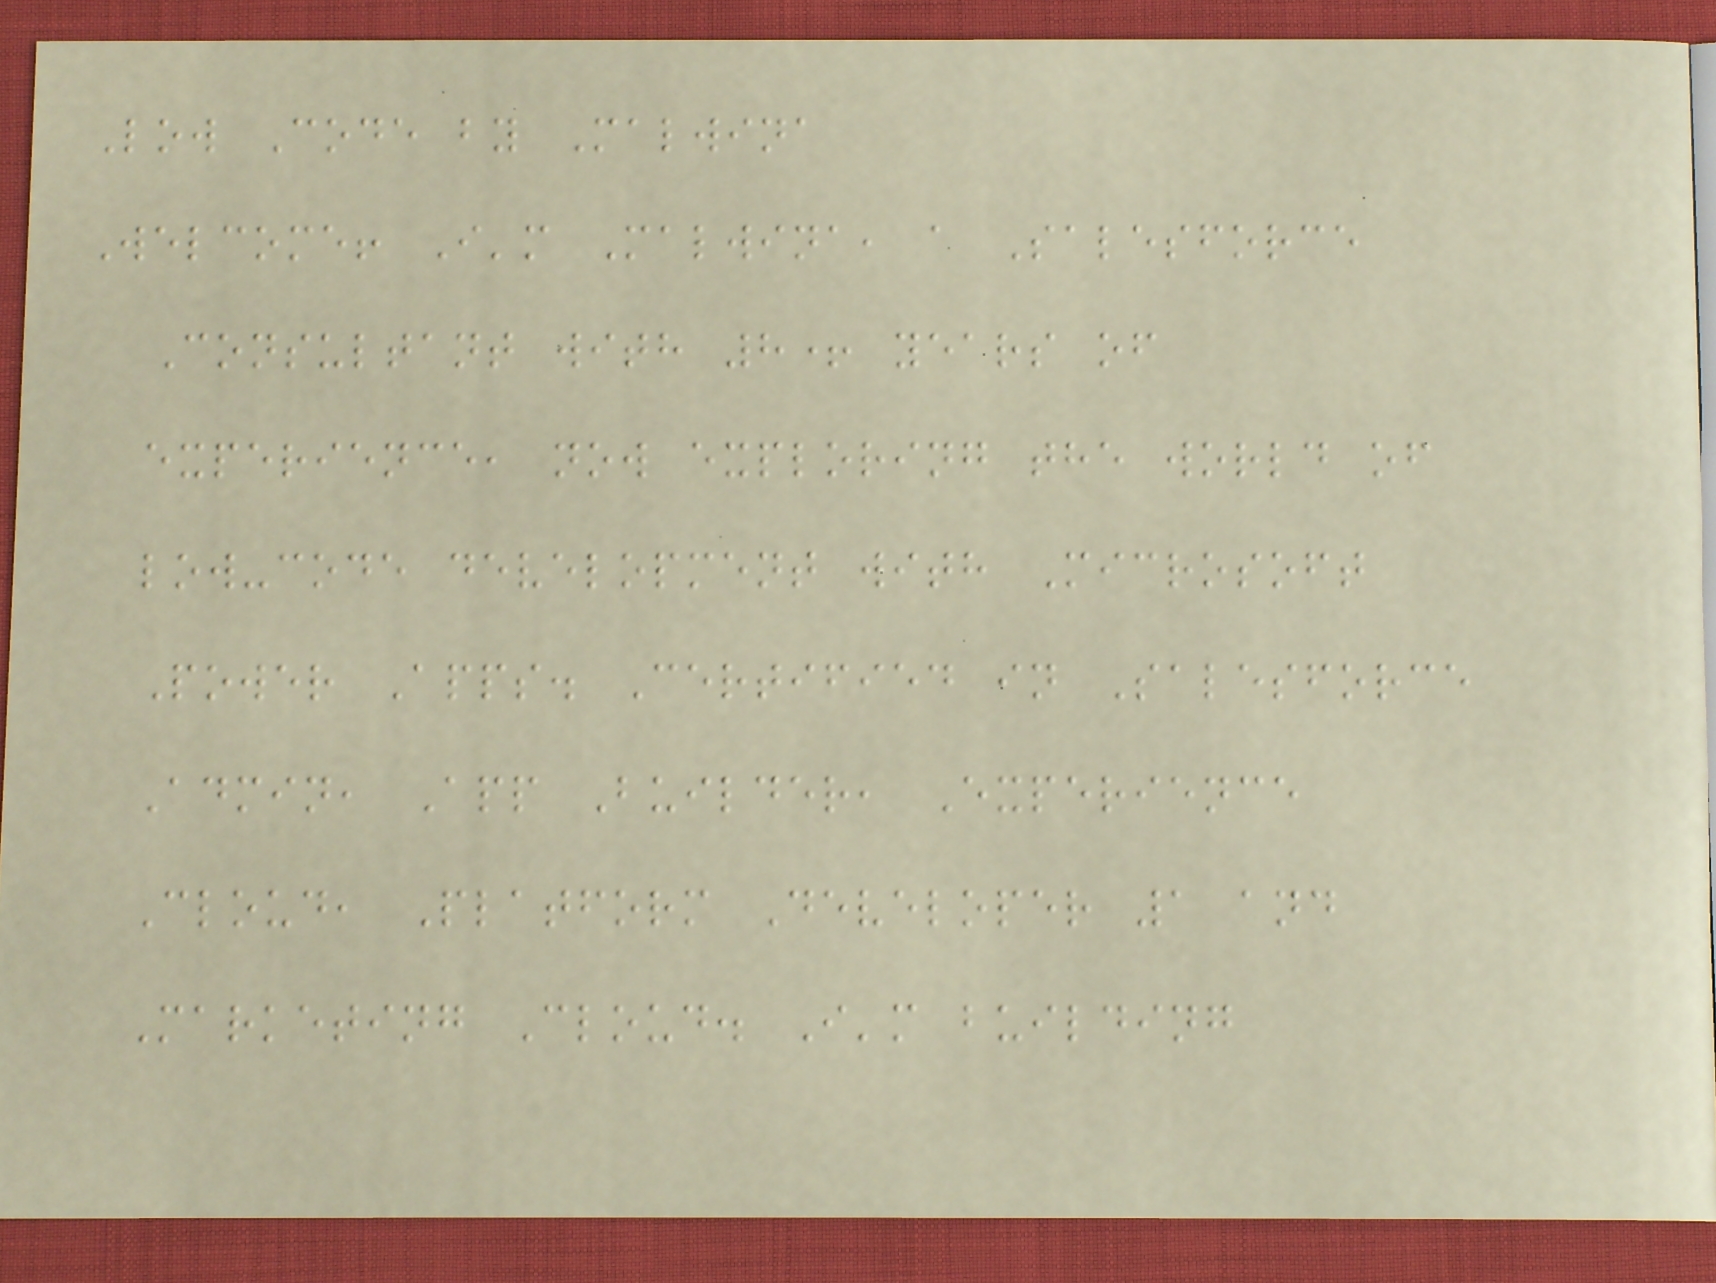Low Code by Malwina
Welcome! I'm Malwina, a Salesforce
Consultant with 8+ years of
experience, now exploring the world of
low-code development with Microsoft
Power Apps. Certified in Salesforce
Admin, App Builder, Experience
Cloud, Platform Developer 1 and
Marketing Cloud. I'm building
